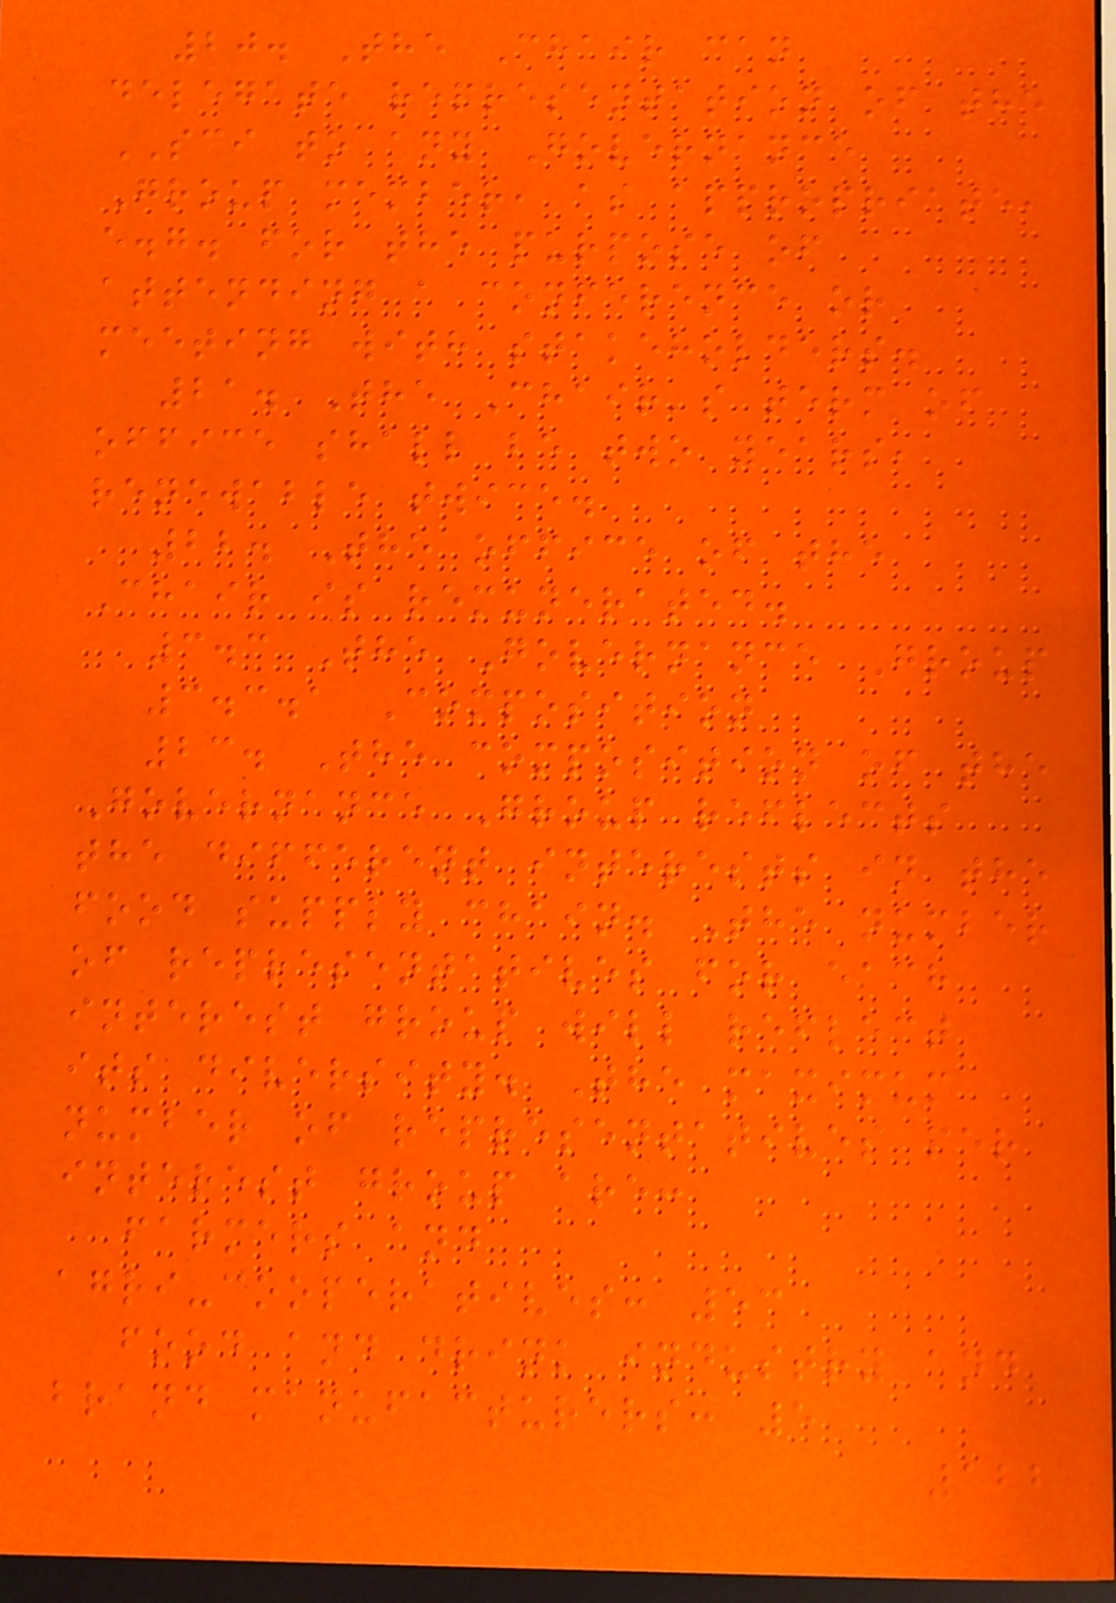20. The Chair can
delegate representation of the
SCI to any Governance
Group member, as appropriate,
e.g. for the purpose of
attending a conference or
meeting with stakeholders.
21. The Chair's term of
office shall be two years,
renewable twice.
22. The office of the
Chair is remunerated.
3.3 The Governance Group
3.3.1 Composition
23. The composition of the
Governance Group reflects
the different interests in the
food supply chain. The number
of representatives for each
interest group will reflect
its diversity. The maximum
number of representatives per
interest group are:
farmers and
agri-cooperatives: 53
food and drink industry and
brand manufacturers: 5
122
